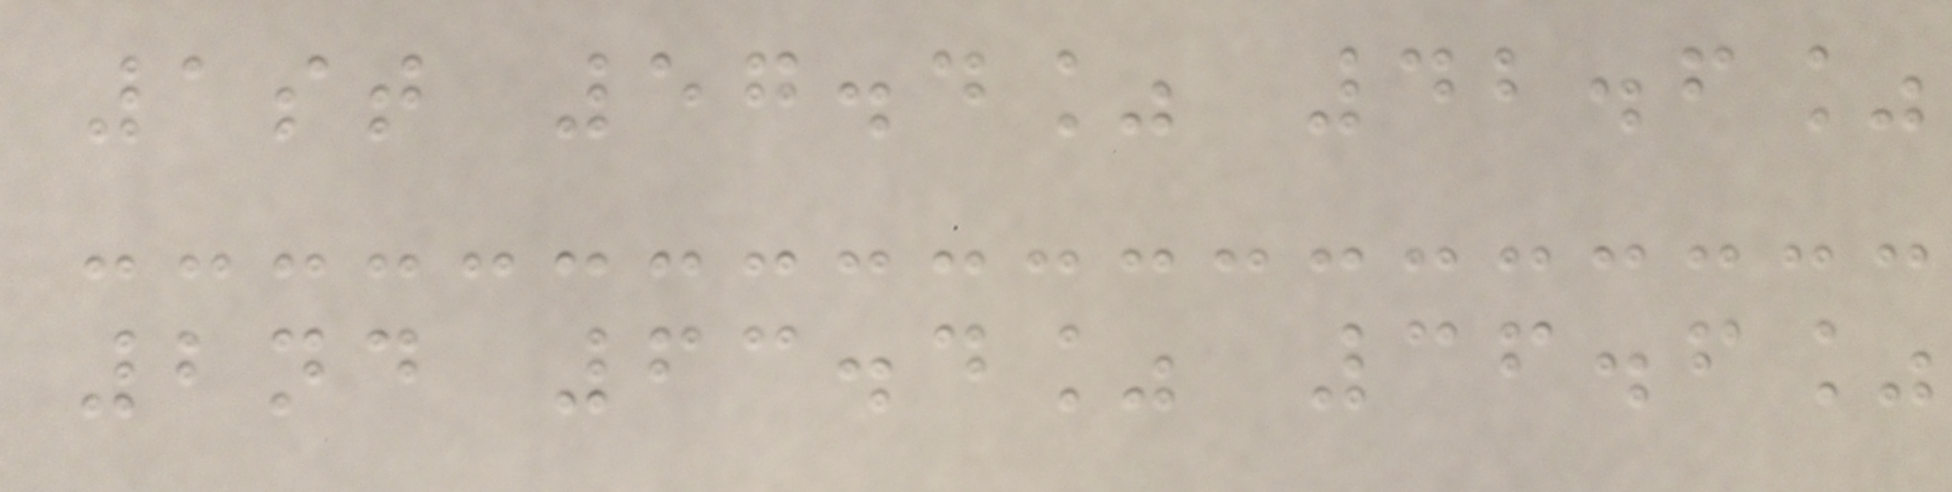1st 57.4% 42.6%
2nd 63.4% 36.6%
